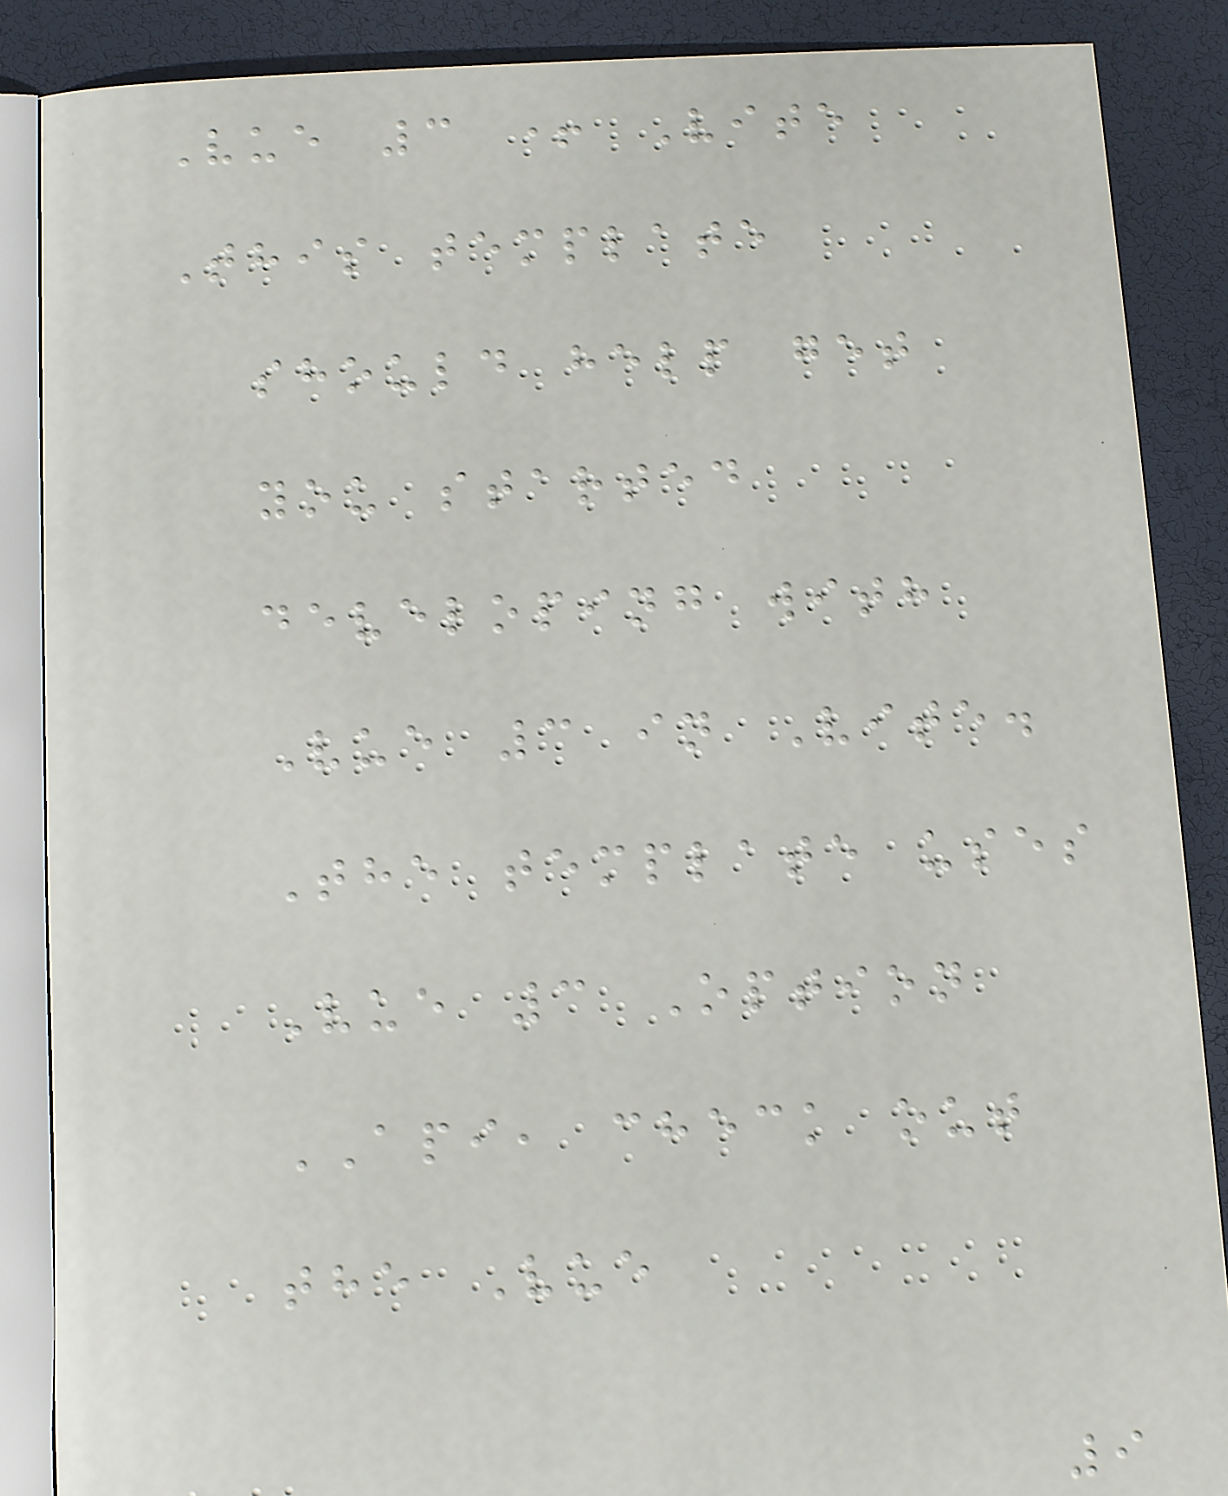Vue 3 + Vite
This template
should help get
you started
developing with
Vue 3 in Vite.
The template uses
Vue 3 Option
API, check out
the Vue
9
